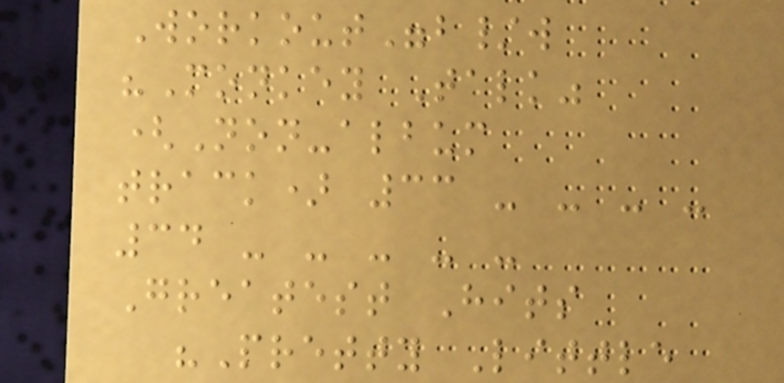Workout"b/w
"Monkey Talk"
(Non-album
track) 33 - - - -
34 - - - - -
Greatest Hits
"Pretty Little
